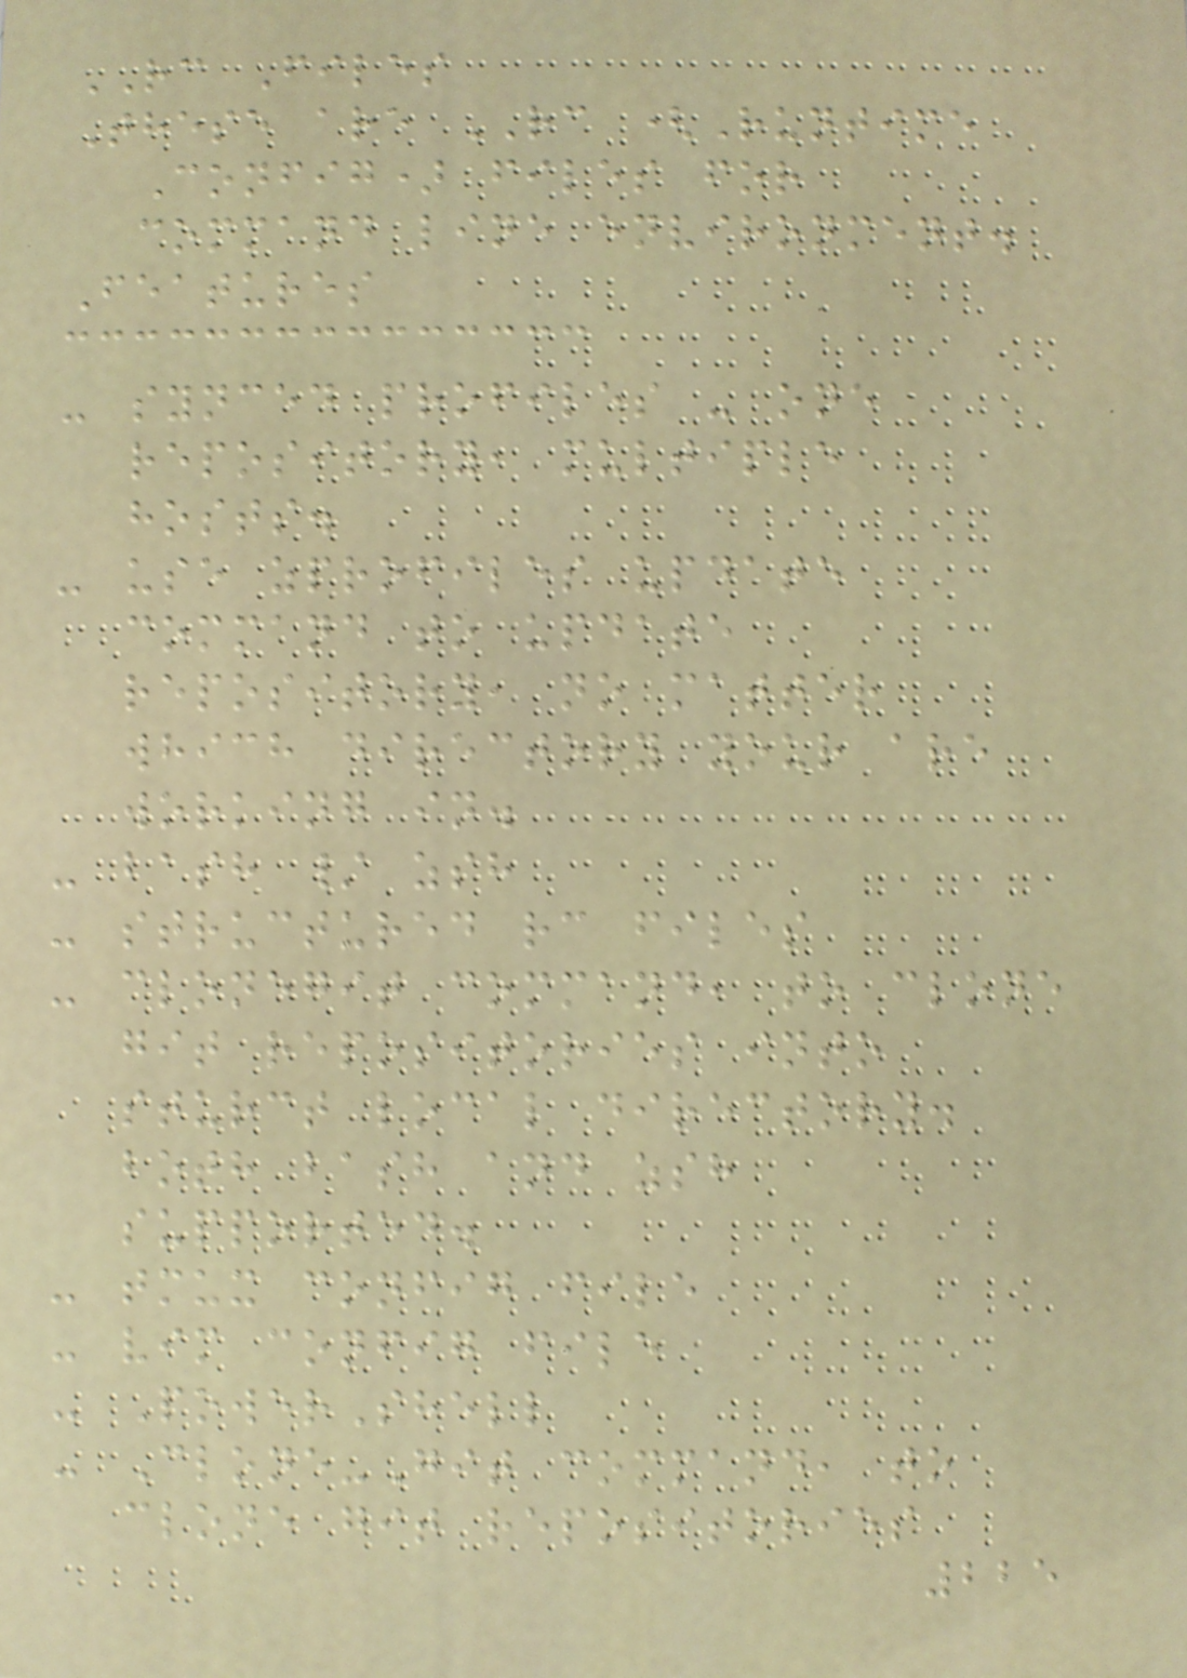RC Files
These are RC (Runtime
Config) files for
command line environment.
Features
- synced profiles - one
repository, multiple
hosts.
- use zprofiles update
command to update
repository, no matter
which directory your are
working in.
- bash / zsh
- structured rc files
- clonegit command, to clone
git repositories into
sturct local directory.
both bash and zsh
supported.
- tmux config file
- vim config file
- PowerShell
- Clone-Git command, to
clone git repositories
225
